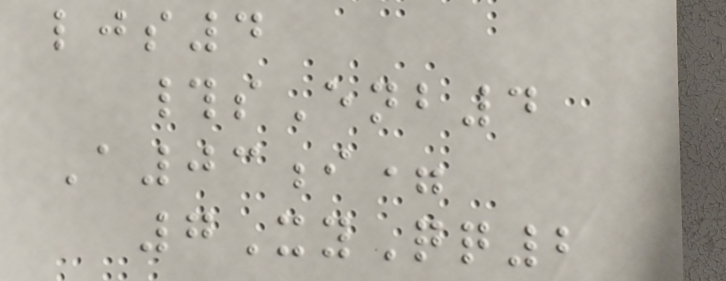ljs4
#sEnb4
A03i=
7XyQq2
